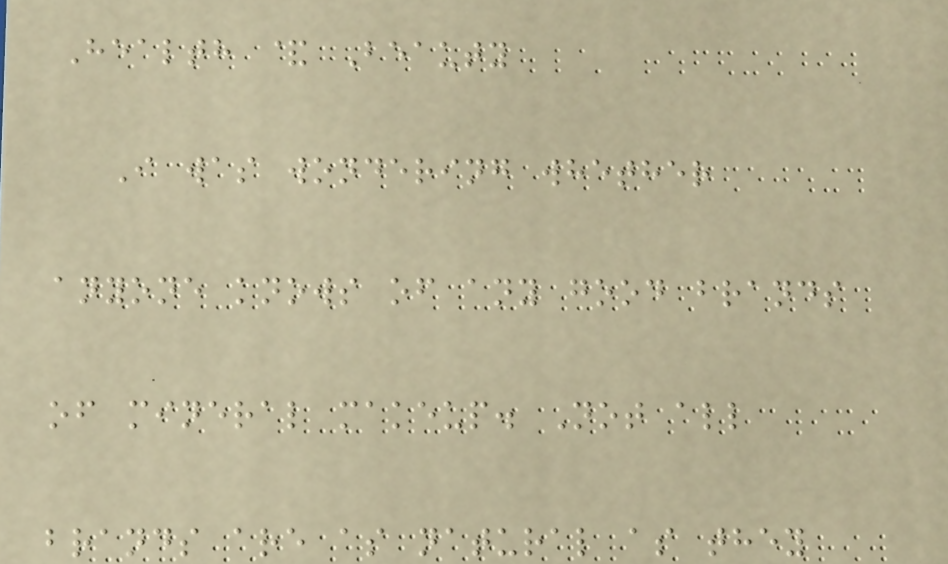Health & Beauty
I was wondering whether
anyone knows of any good brands
of mineral makeup. Not all
brands are as natural as they
